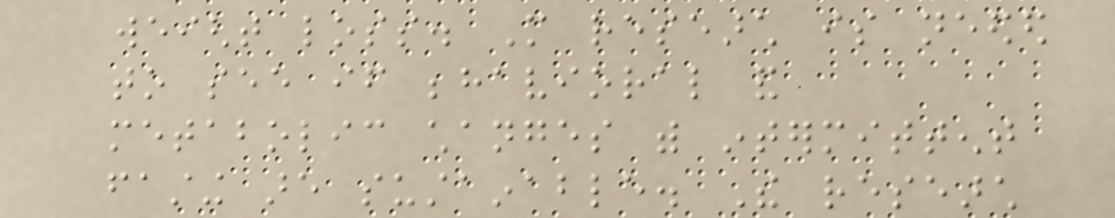weight loss. More research is needed
to see if behavioral and
metabolic changes with intermittent
fasting are sustainable. The research
